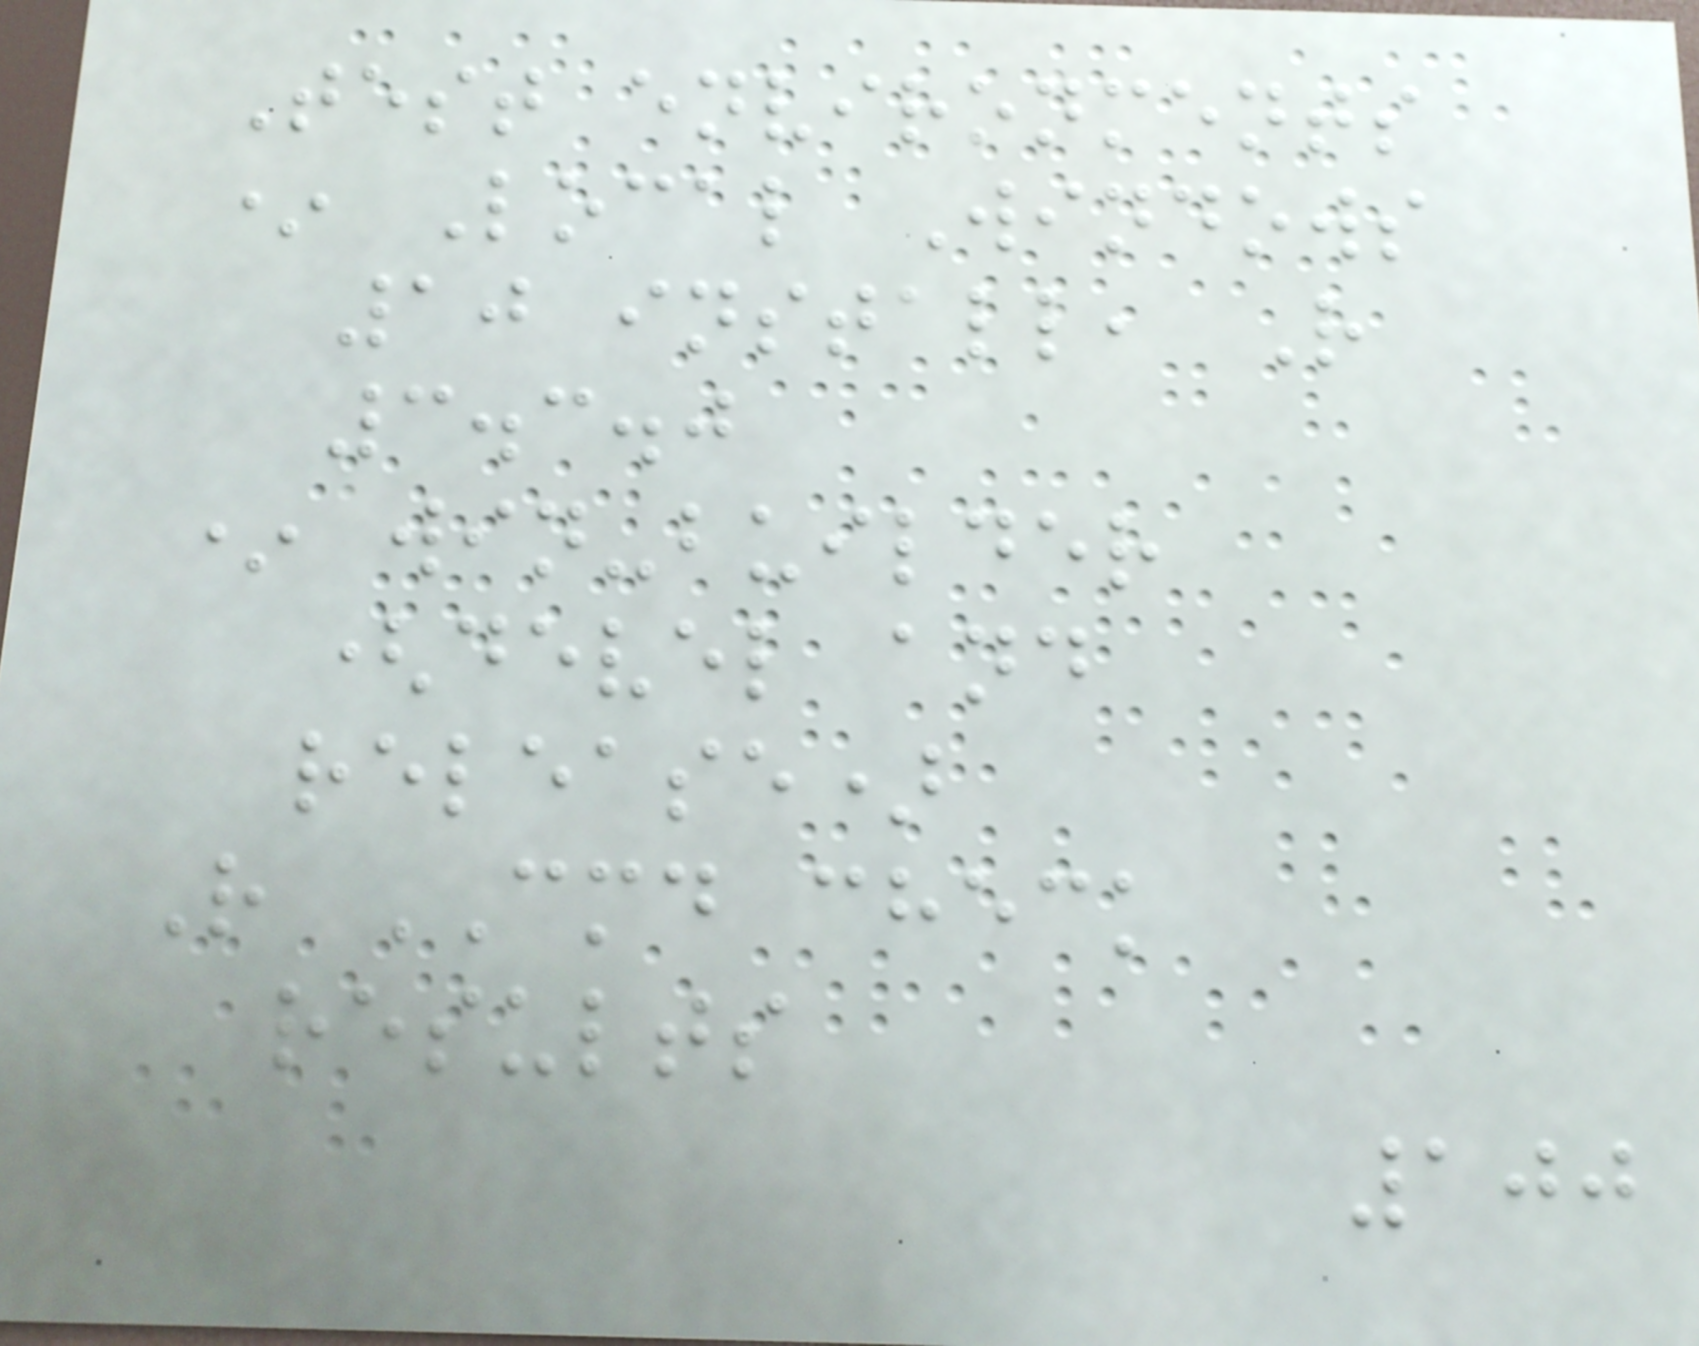Test environments
* Local Windows
10 install, R
3.3.0
* win-builder
(devel and
release)
R CMD check
results
100
